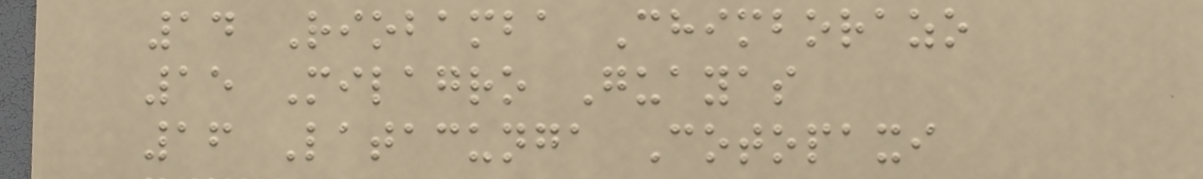14 Riobamba Chimborazo
15 Milagro Guayas
16 Latacunga Cotopaxi
